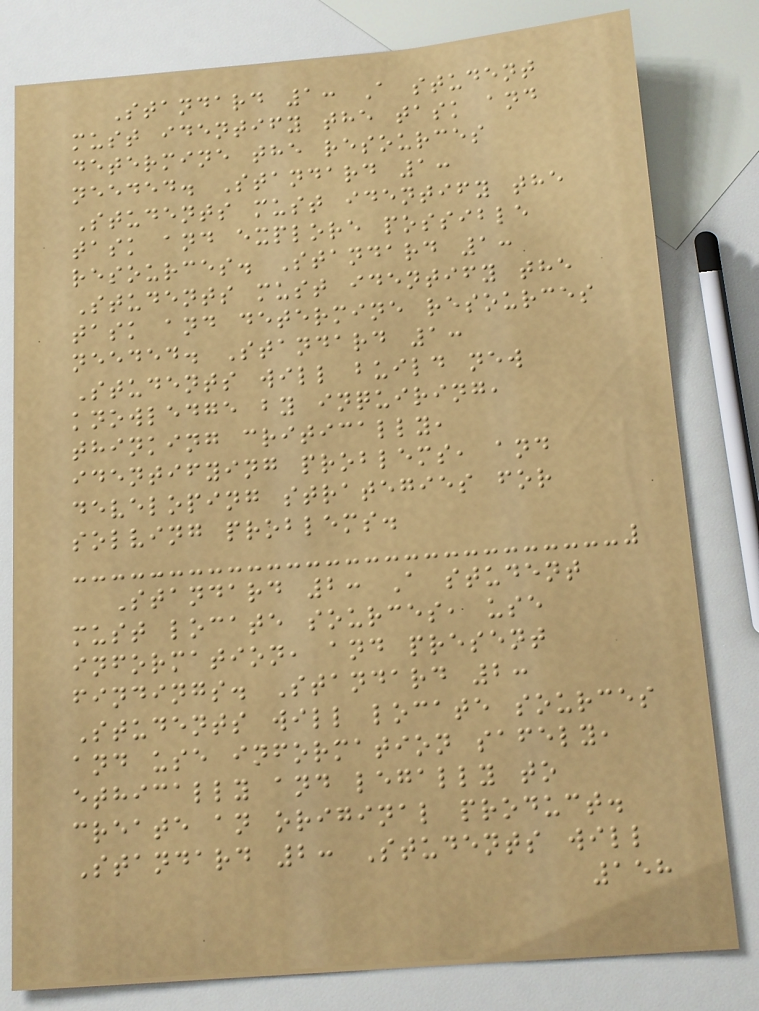Standard 1: A student
must identify the task and
determine the resources
needed. Standard 1:
Students must identify the
task and explore possible
resources. Standard 1:
Students must identify the
task and determine resources
needed. Standard 1:
Students will build new
knowledge by inquiring,
thinking critically,
identifying problems, and
developing strategies for
solving problems.
Standard 2: A student
must locate sources, use
information, and present
findings. Standard 2:
Students will locate sources
and use information safely,
ethically and legally to
create an original product.
Standard 2: Students will
158
